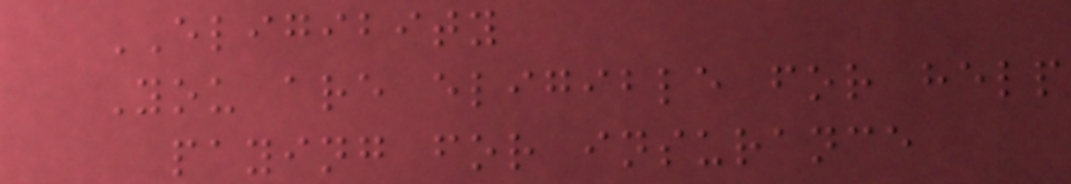ELIGIBITY
You are eligible for help
paying for insurance
